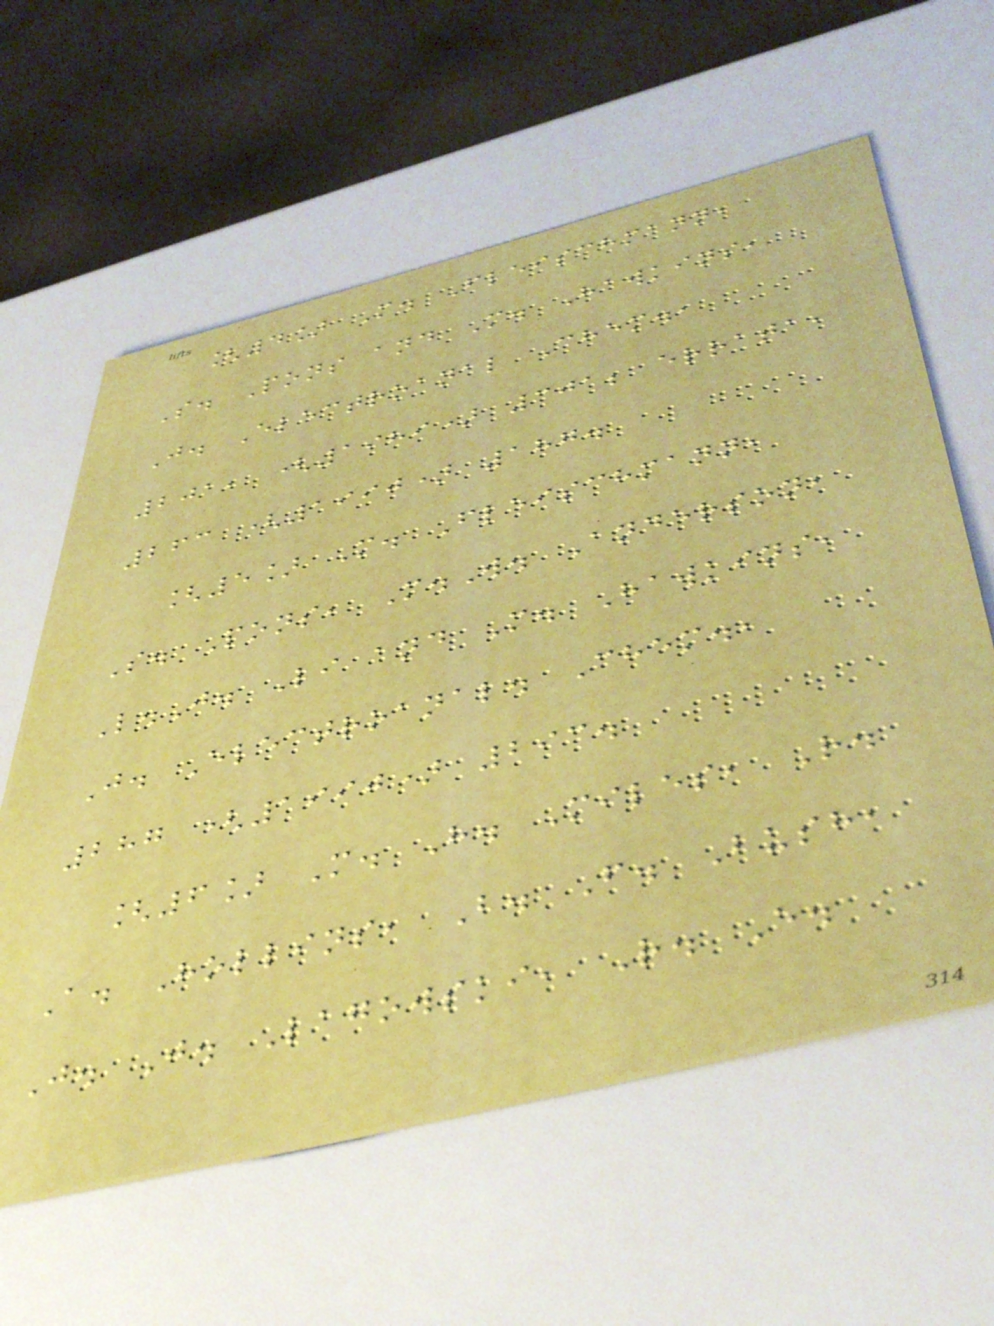[4] M. Fleischmann,
S. Pons and M. Hawkins,
J. Electroanal Chem.,
201, (1989) 301; errata,
263 (1990) 187.
[5] M. Fleischmann,
S. Pons, M.W. Anderson,
L.J. Li and M. Hawkins,
J. Electroanal. Chem.,
287 (1990) 293.
[6] M. H. Miles, R.
A. Hollins, B. F. Bush,
J. J. Lagowski, R. E.
